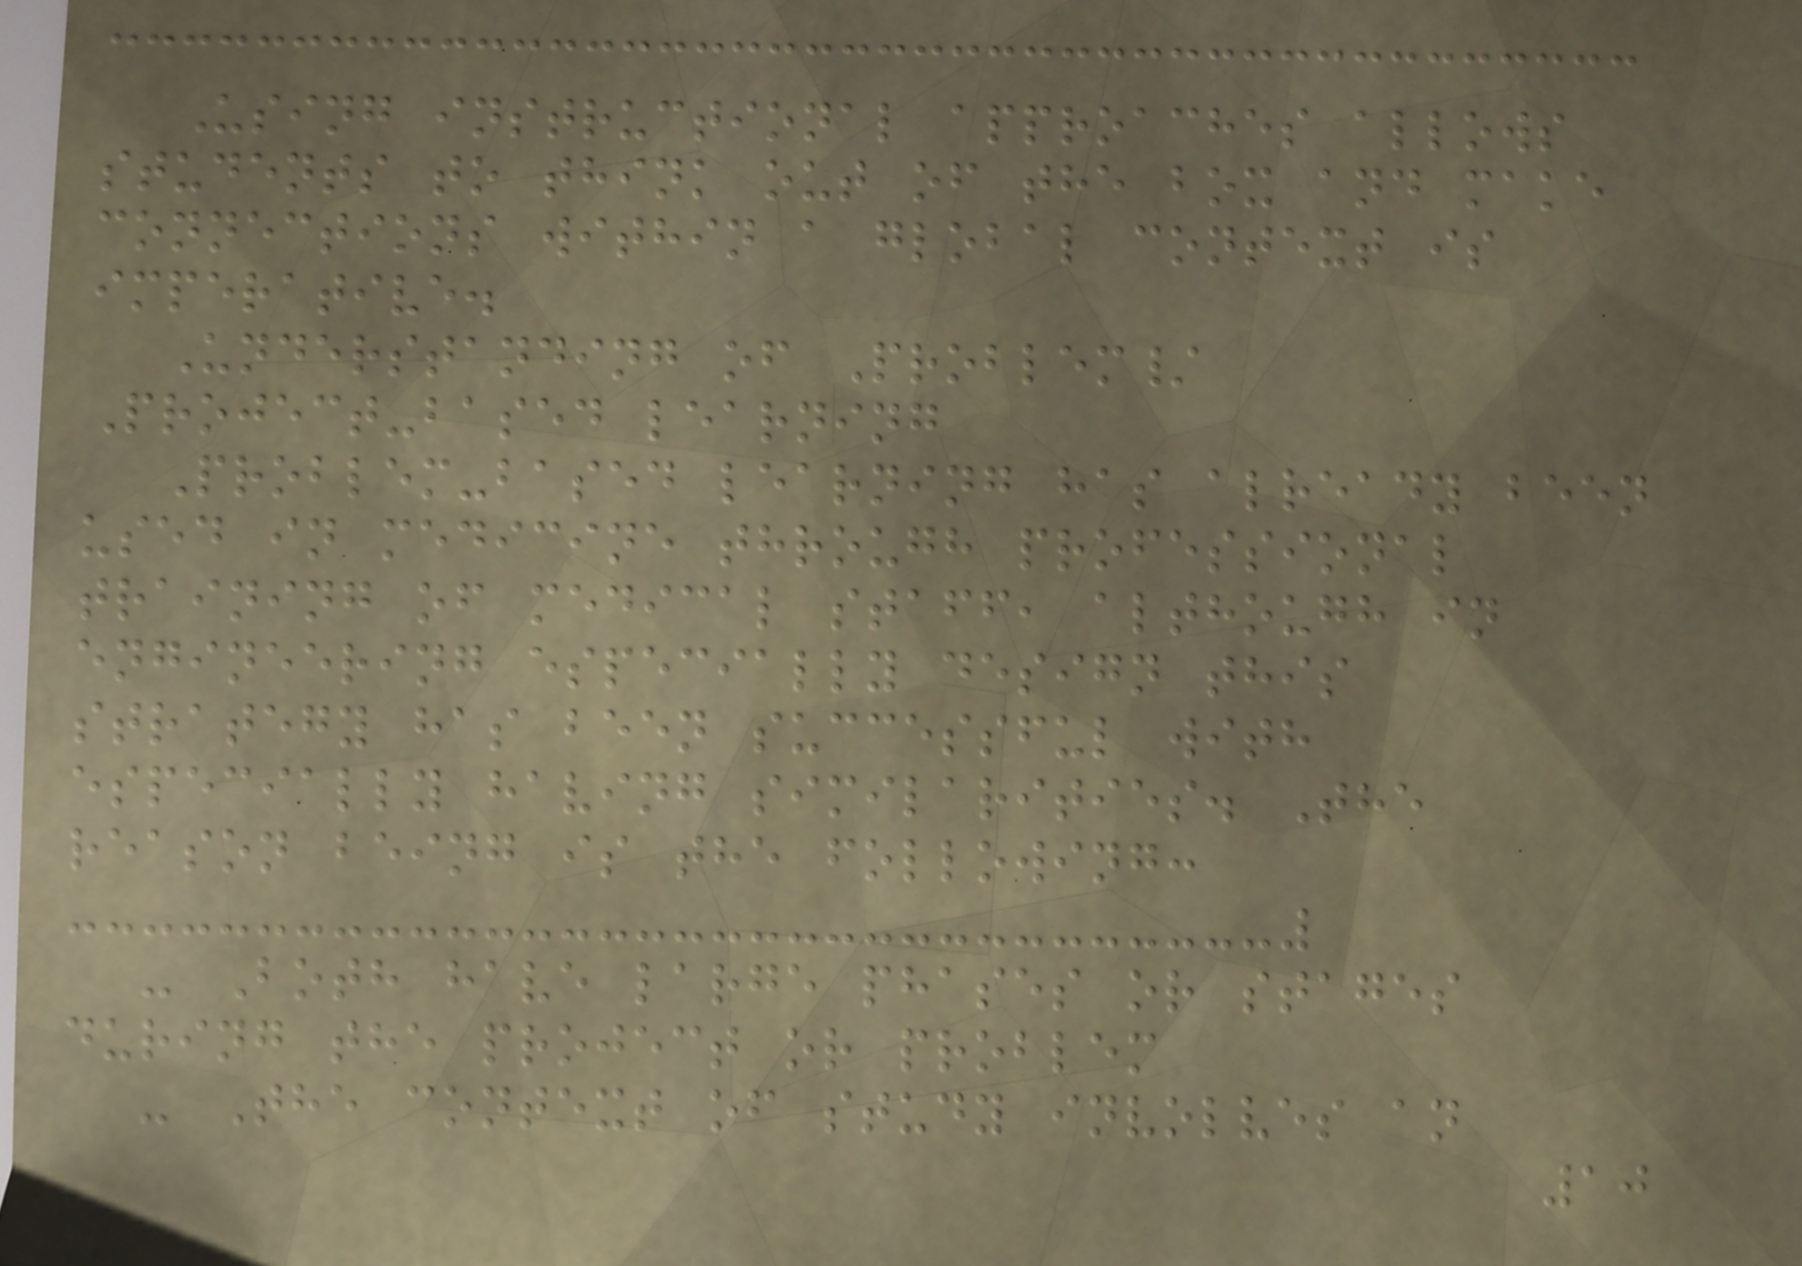Using instructional approaches allows
students to think out of the box and make
connections within a global context is
imperative.
Understanding of Problem/
Project-based learning
Problem-based learning has already been
used in medicine through professional
training of medical staff, although in
engineering especially design this
strategy has been successful with
especially having similarities. The
reason being is the following:
- Both have large phases or stages
during the project or problem
- The context of study involves an
10
